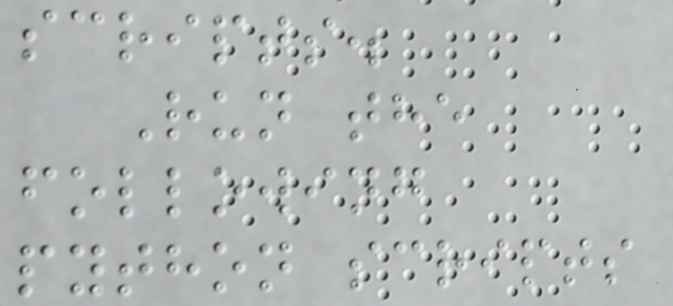scripts.
Run the
following
python scripts
